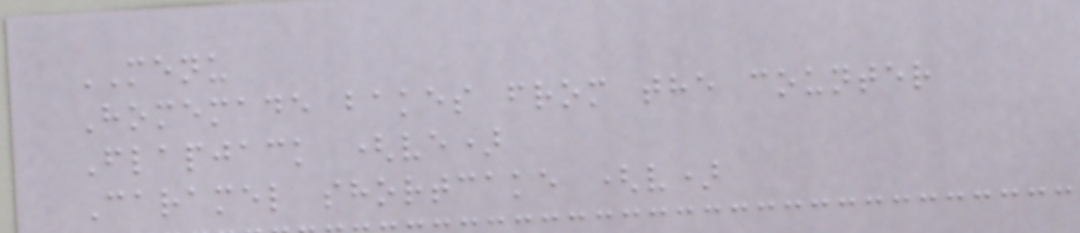MENU
Homemade bakes from the counter
Flapjack (ve)
Caramel shortcake (v)
